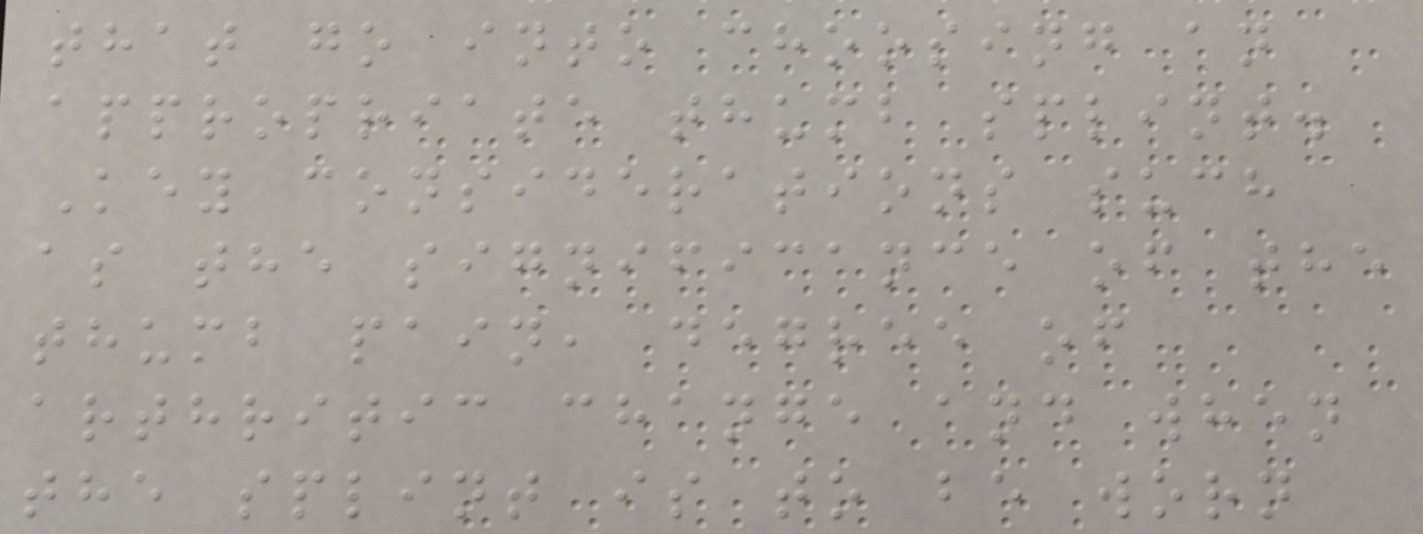that go into choosing an
appropriate thumb splint.
Key considerations such
as the significance of the
thumb pain, degree of
arthritic change and when
the splint is to be worn
